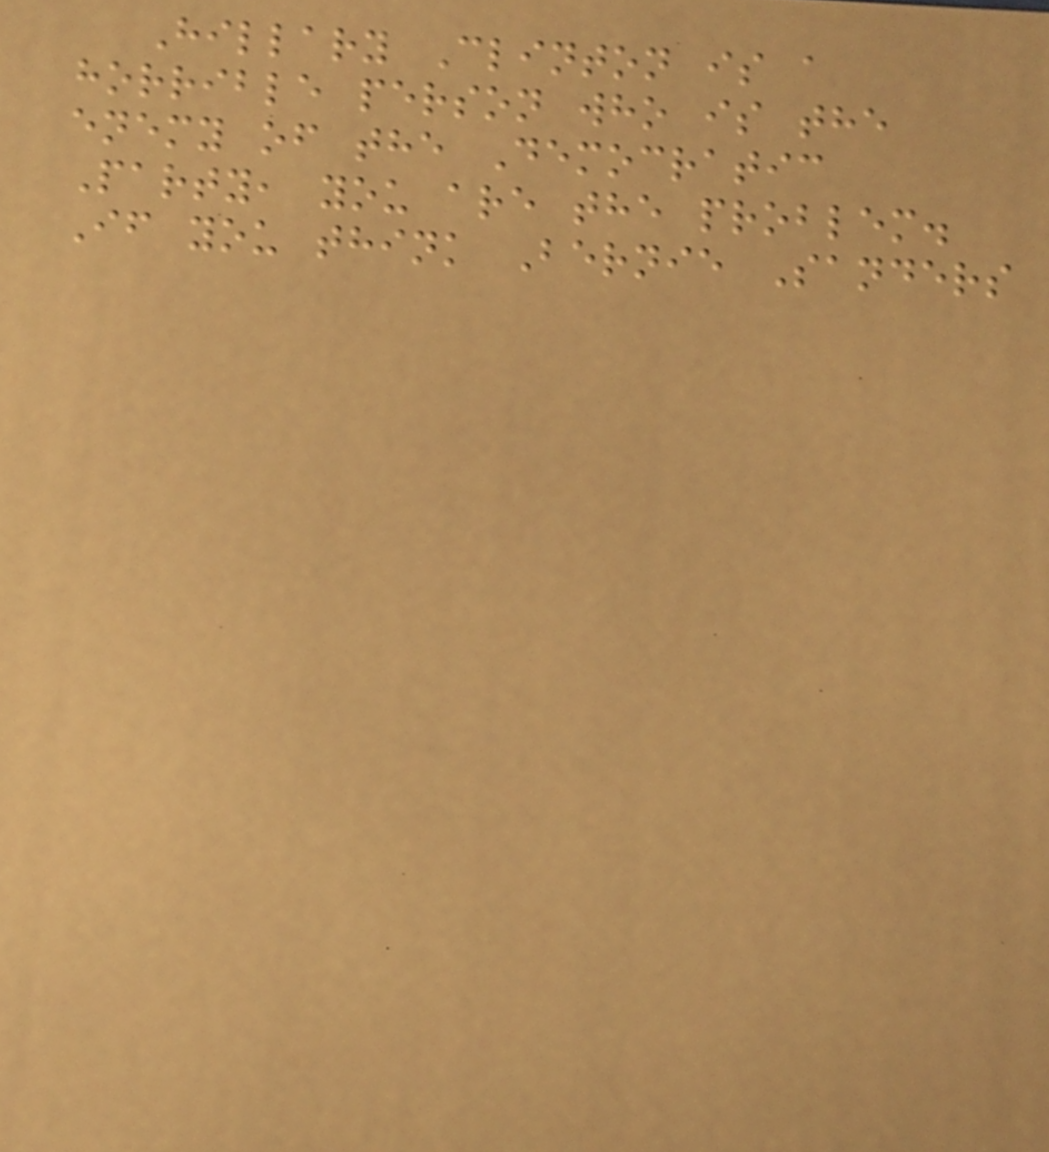Hillary Clinton is a
horrible person who is the
enemy of the Democratic
Party, you are the problem.
If you think Bernie Sanders
